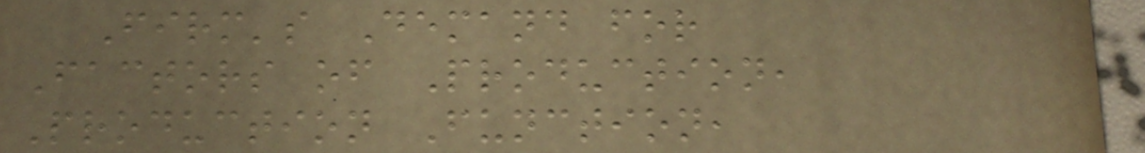Firm's Demand for
Factors of Production,
Production Function,
